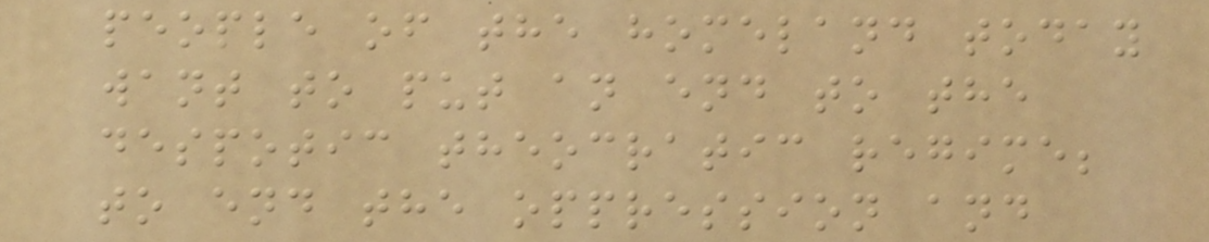people of the homeland today
want to put an end to the
despotic theocratic regime;
to end the oppression and
